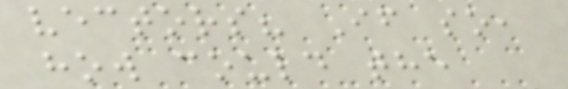vectors? If so,
how could the
